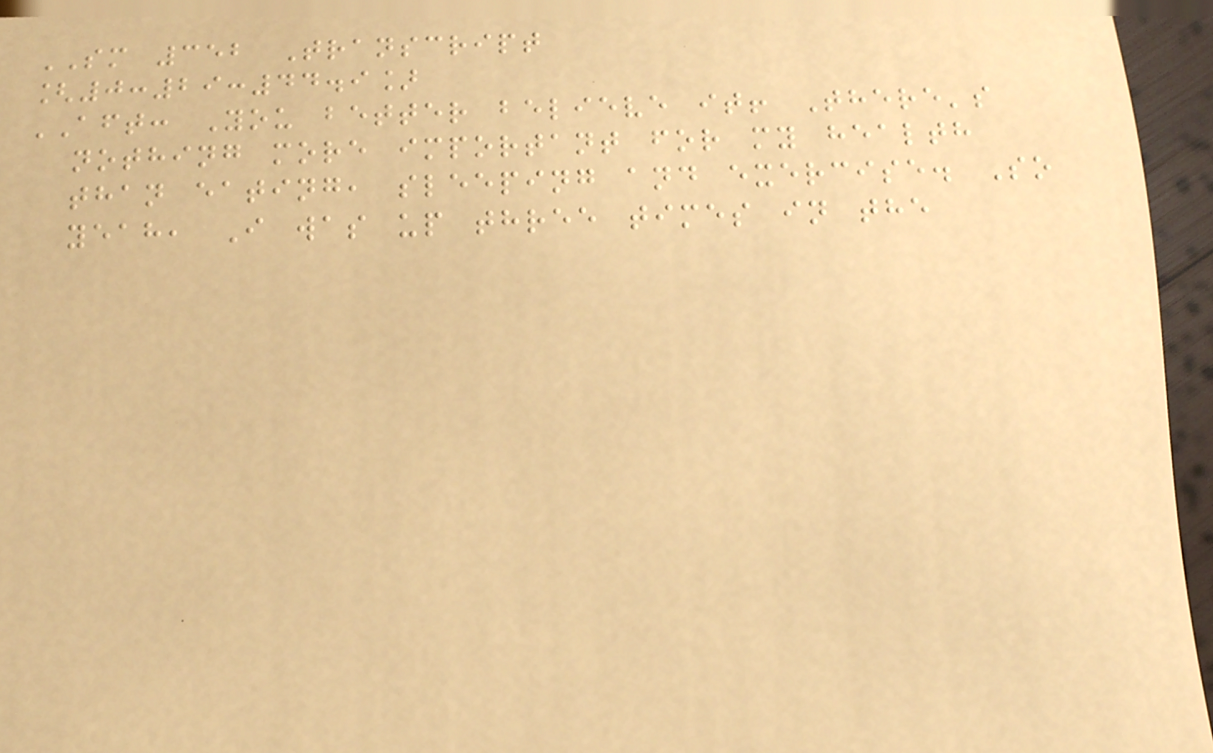SM 352 Transcript
[0:29:44.9]
AFT: You better believe it! There's
nothing more important for my health
than eating, sleeping and exercise. So
yeah, I was up three times in the
